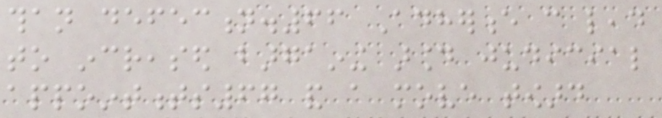than defection.66 Adherence can lead
to increased bargaining around judicial
appointments67 and a move toward
